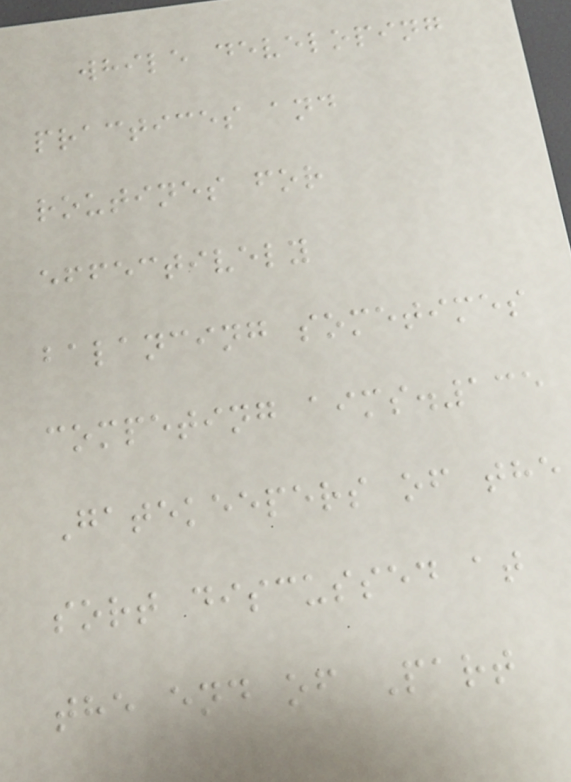while developing
practices and
routines for
effectively
balancing sometimes
competing aims.135
Gatekeepers of the
sort discussed at
the end of Part
